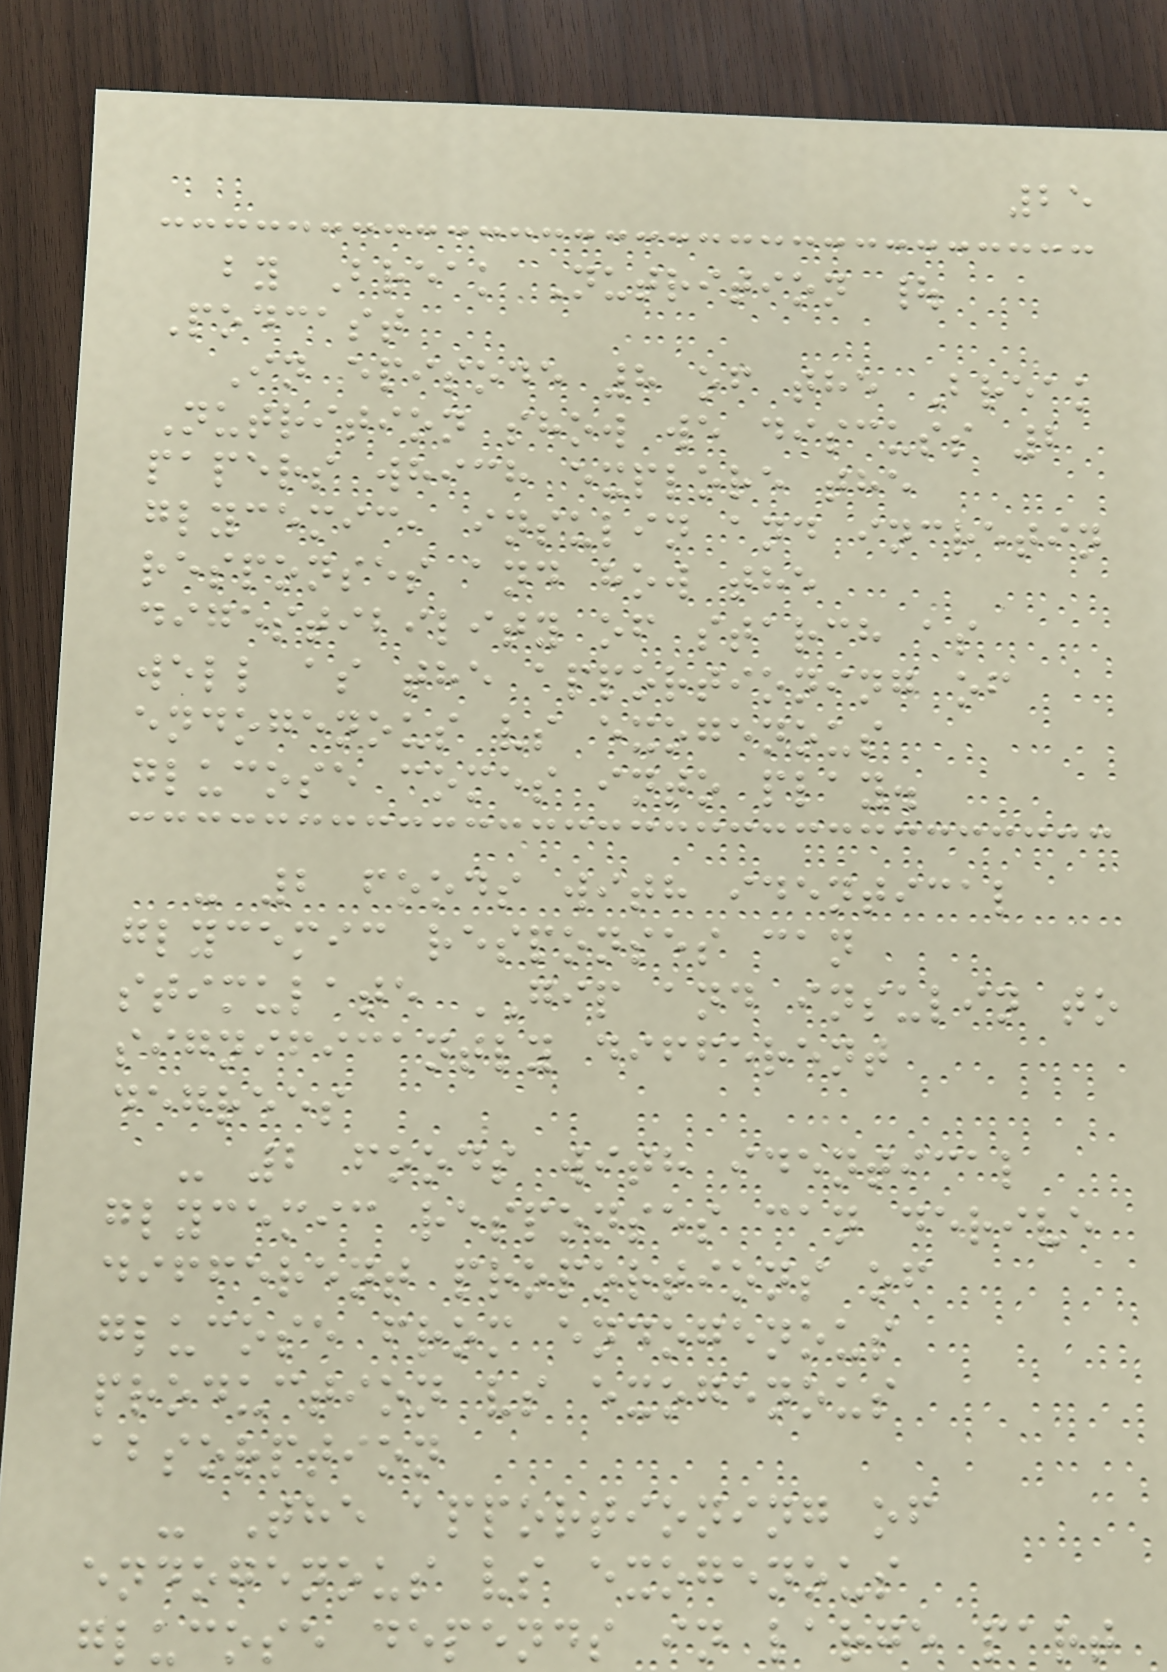25
by Break Nutrition |
Podcast
In episode 8 of the Break
Nutrition show we discuss 2
papers which explore the
glycemic, insulin and incretin
responses and how the
digestibility of starch as
well as the apportioning of
endogenous vs exogenous
glucose comes into play.
- 2 foods with identical
glycemic responses can
stimulate GIP and insulin to
significantly different
degrees
- 2 foods with identical
glycemic responses can derive
different proportions of
glucose from endogenous
production vs exogenous
absorption
- The apportioning of
endogenous vs exogenous
glucose depends in large part
